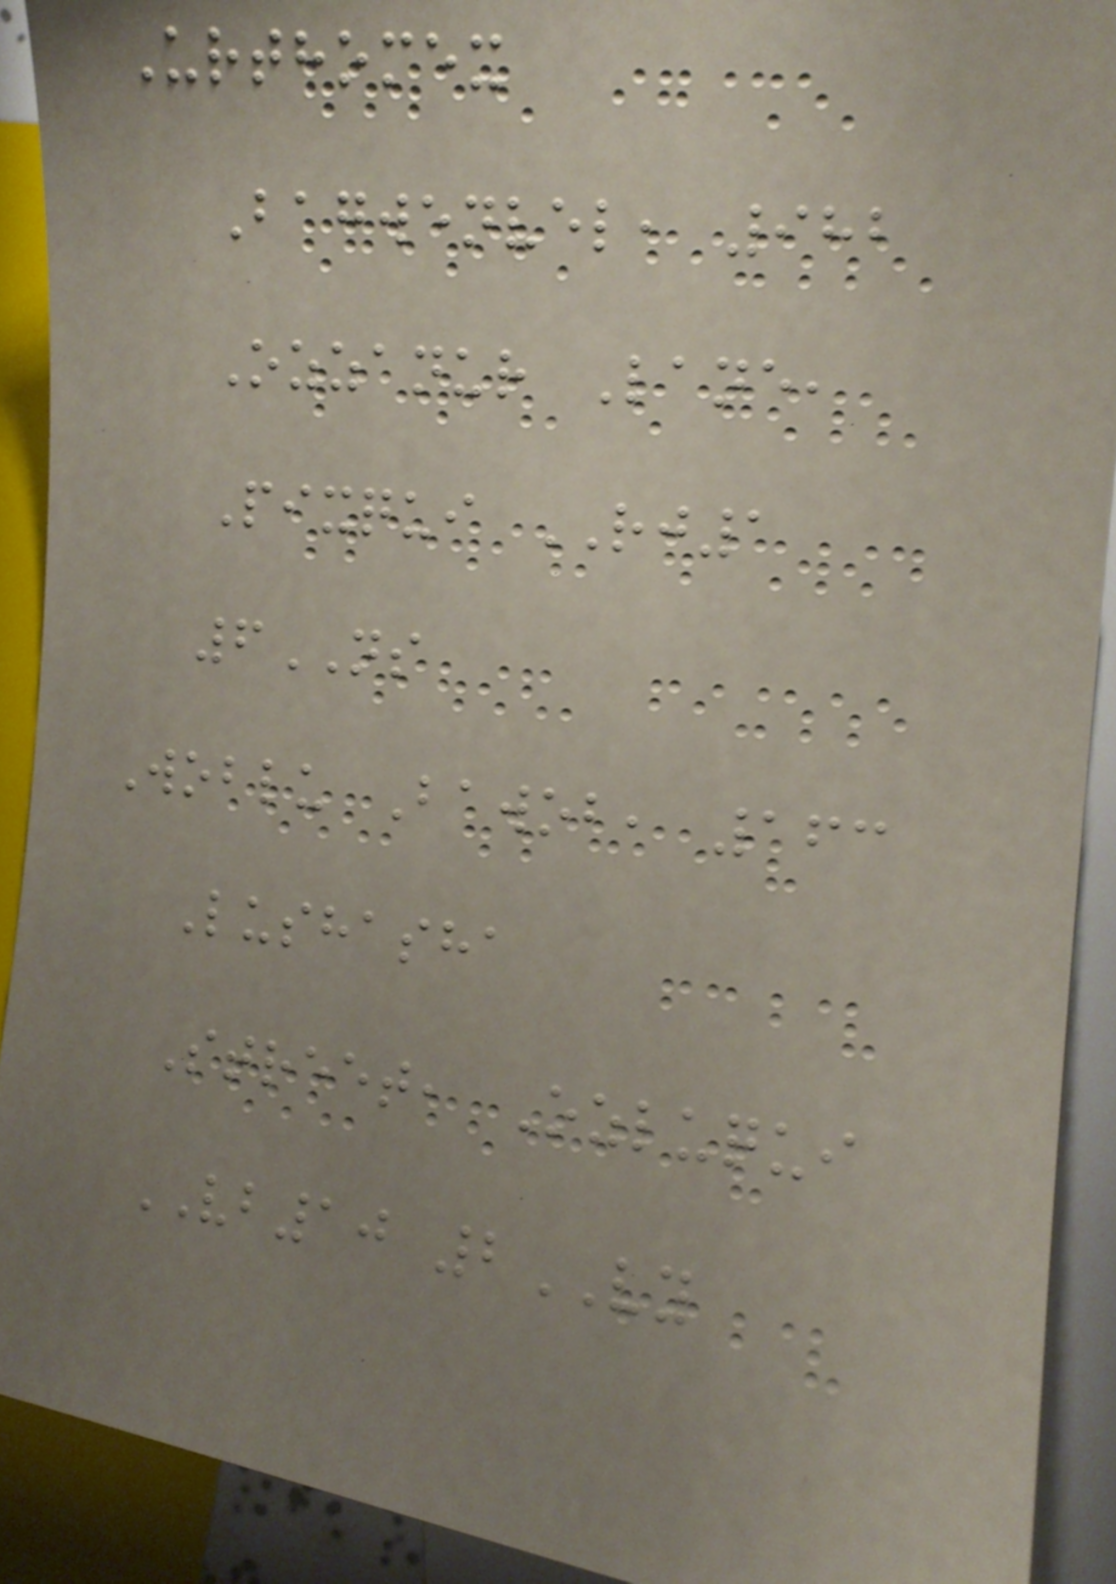Urthomex
Bagwenvel, 982
Ozzanur Lane,
Pixqui RJ1
6NS
Woblu Bawob, 163
Lushasha
Street, Ozluqui
VB10 2VY
